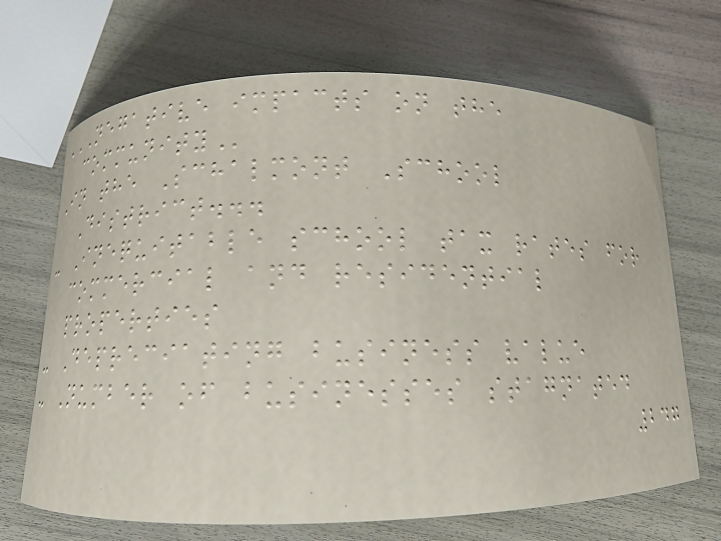NEGATIVE IMPACTS ON THE
COMMUNITY
In the Schalmont School
District...
- Inequitable school tax rates for
commercial and residential
properties
- Depreciating business value
- Number of businesses stagnated
247
